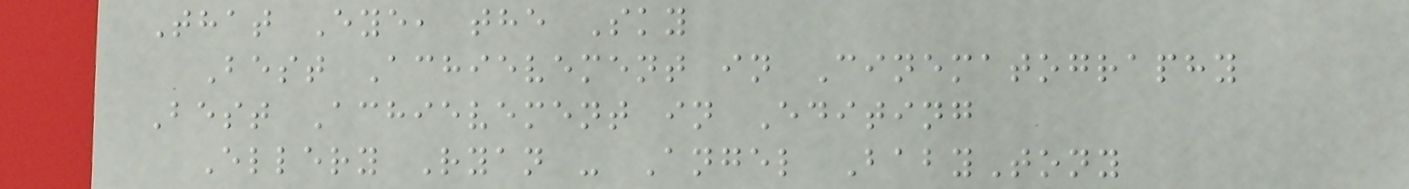That Eye, the Sky
Best Achievement in Cinematography
Best Achievement in Editing
Ellery Ryan - Angel BabyTony
